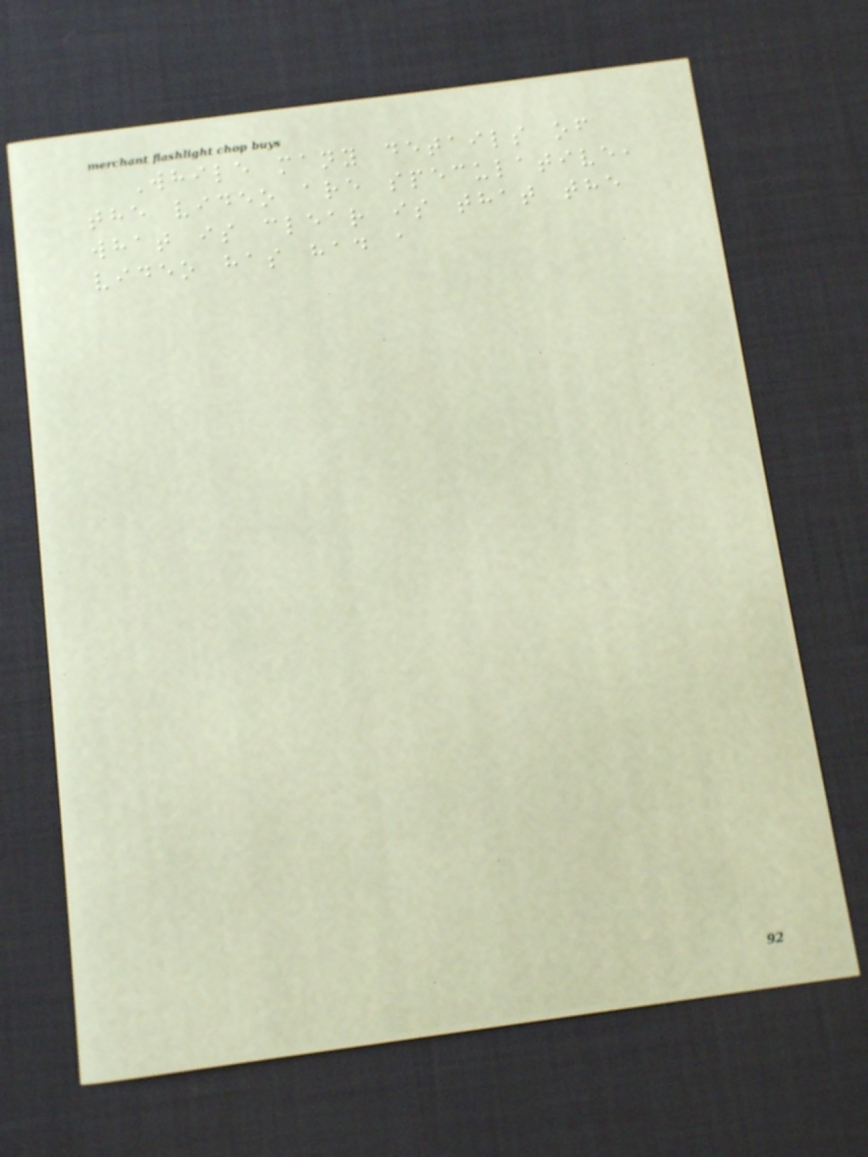While many details of
the video are speculative,
what is clear is that the
video has had a
